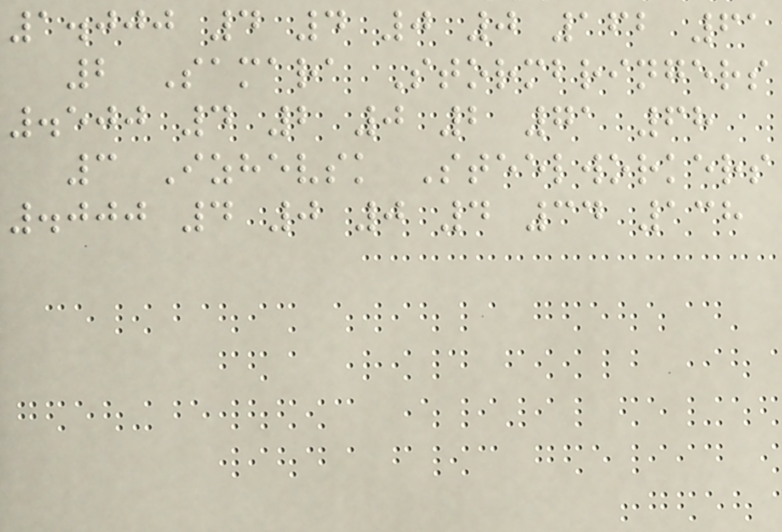1.000 4 4 0 0 162 61
2 Samara Stormbringers
.500 4 2 0 2 71 68
3 Izhevsk Steelworkers
.000 4 0 0 4 34 138
